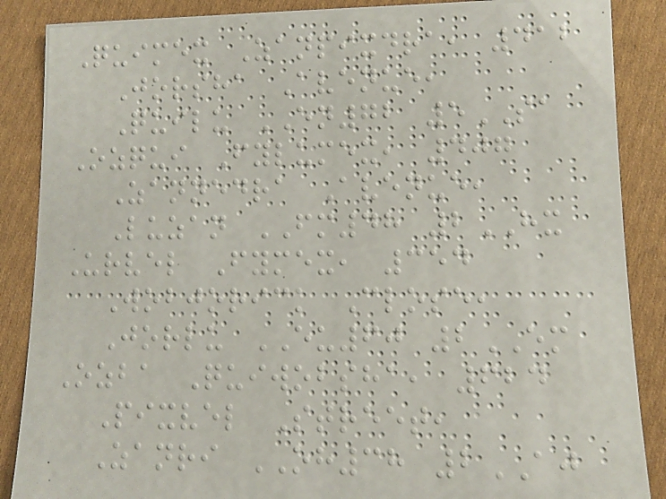Quimex Zanpixdra, 412
Jorsha Avenue,
Quilu EN72 5SA
Ozqui Fylumex, 407
Zannedra Avenue,
Luzan FM48 2HX
Urvel Fymex, 354
Wobjorick Close,
Jorlu EU60 2EM
Ozba Quiwobsha, 624
Pixvel Street,
Zanri OH38 2AJ
